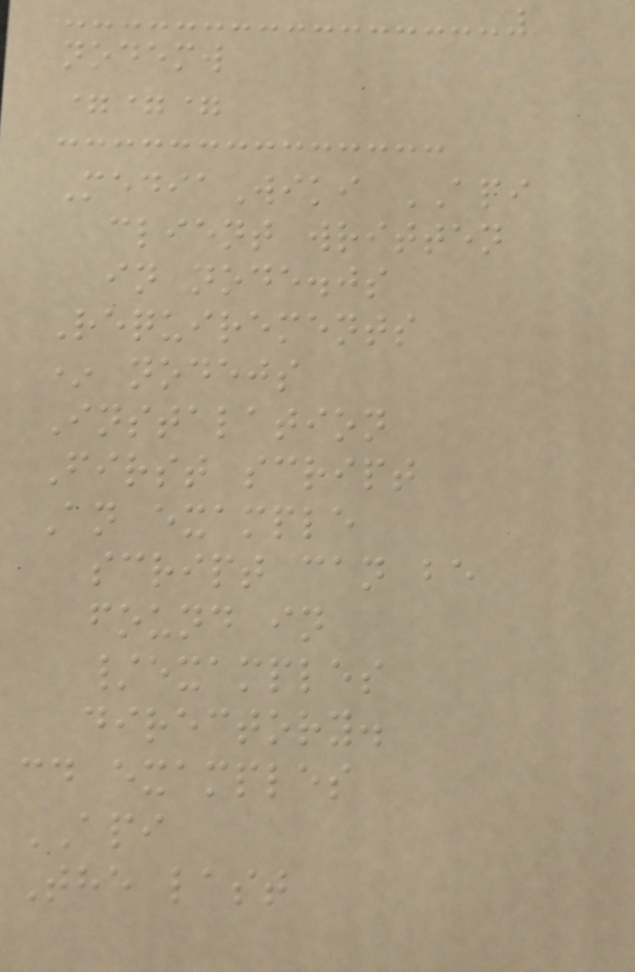nodemw
===
MediaWiki API
client written
in node.js
Requirements
* nodejs
Instalation
First script
An example
script can be
found in
/examples
directory.
cd examples
API
The last
